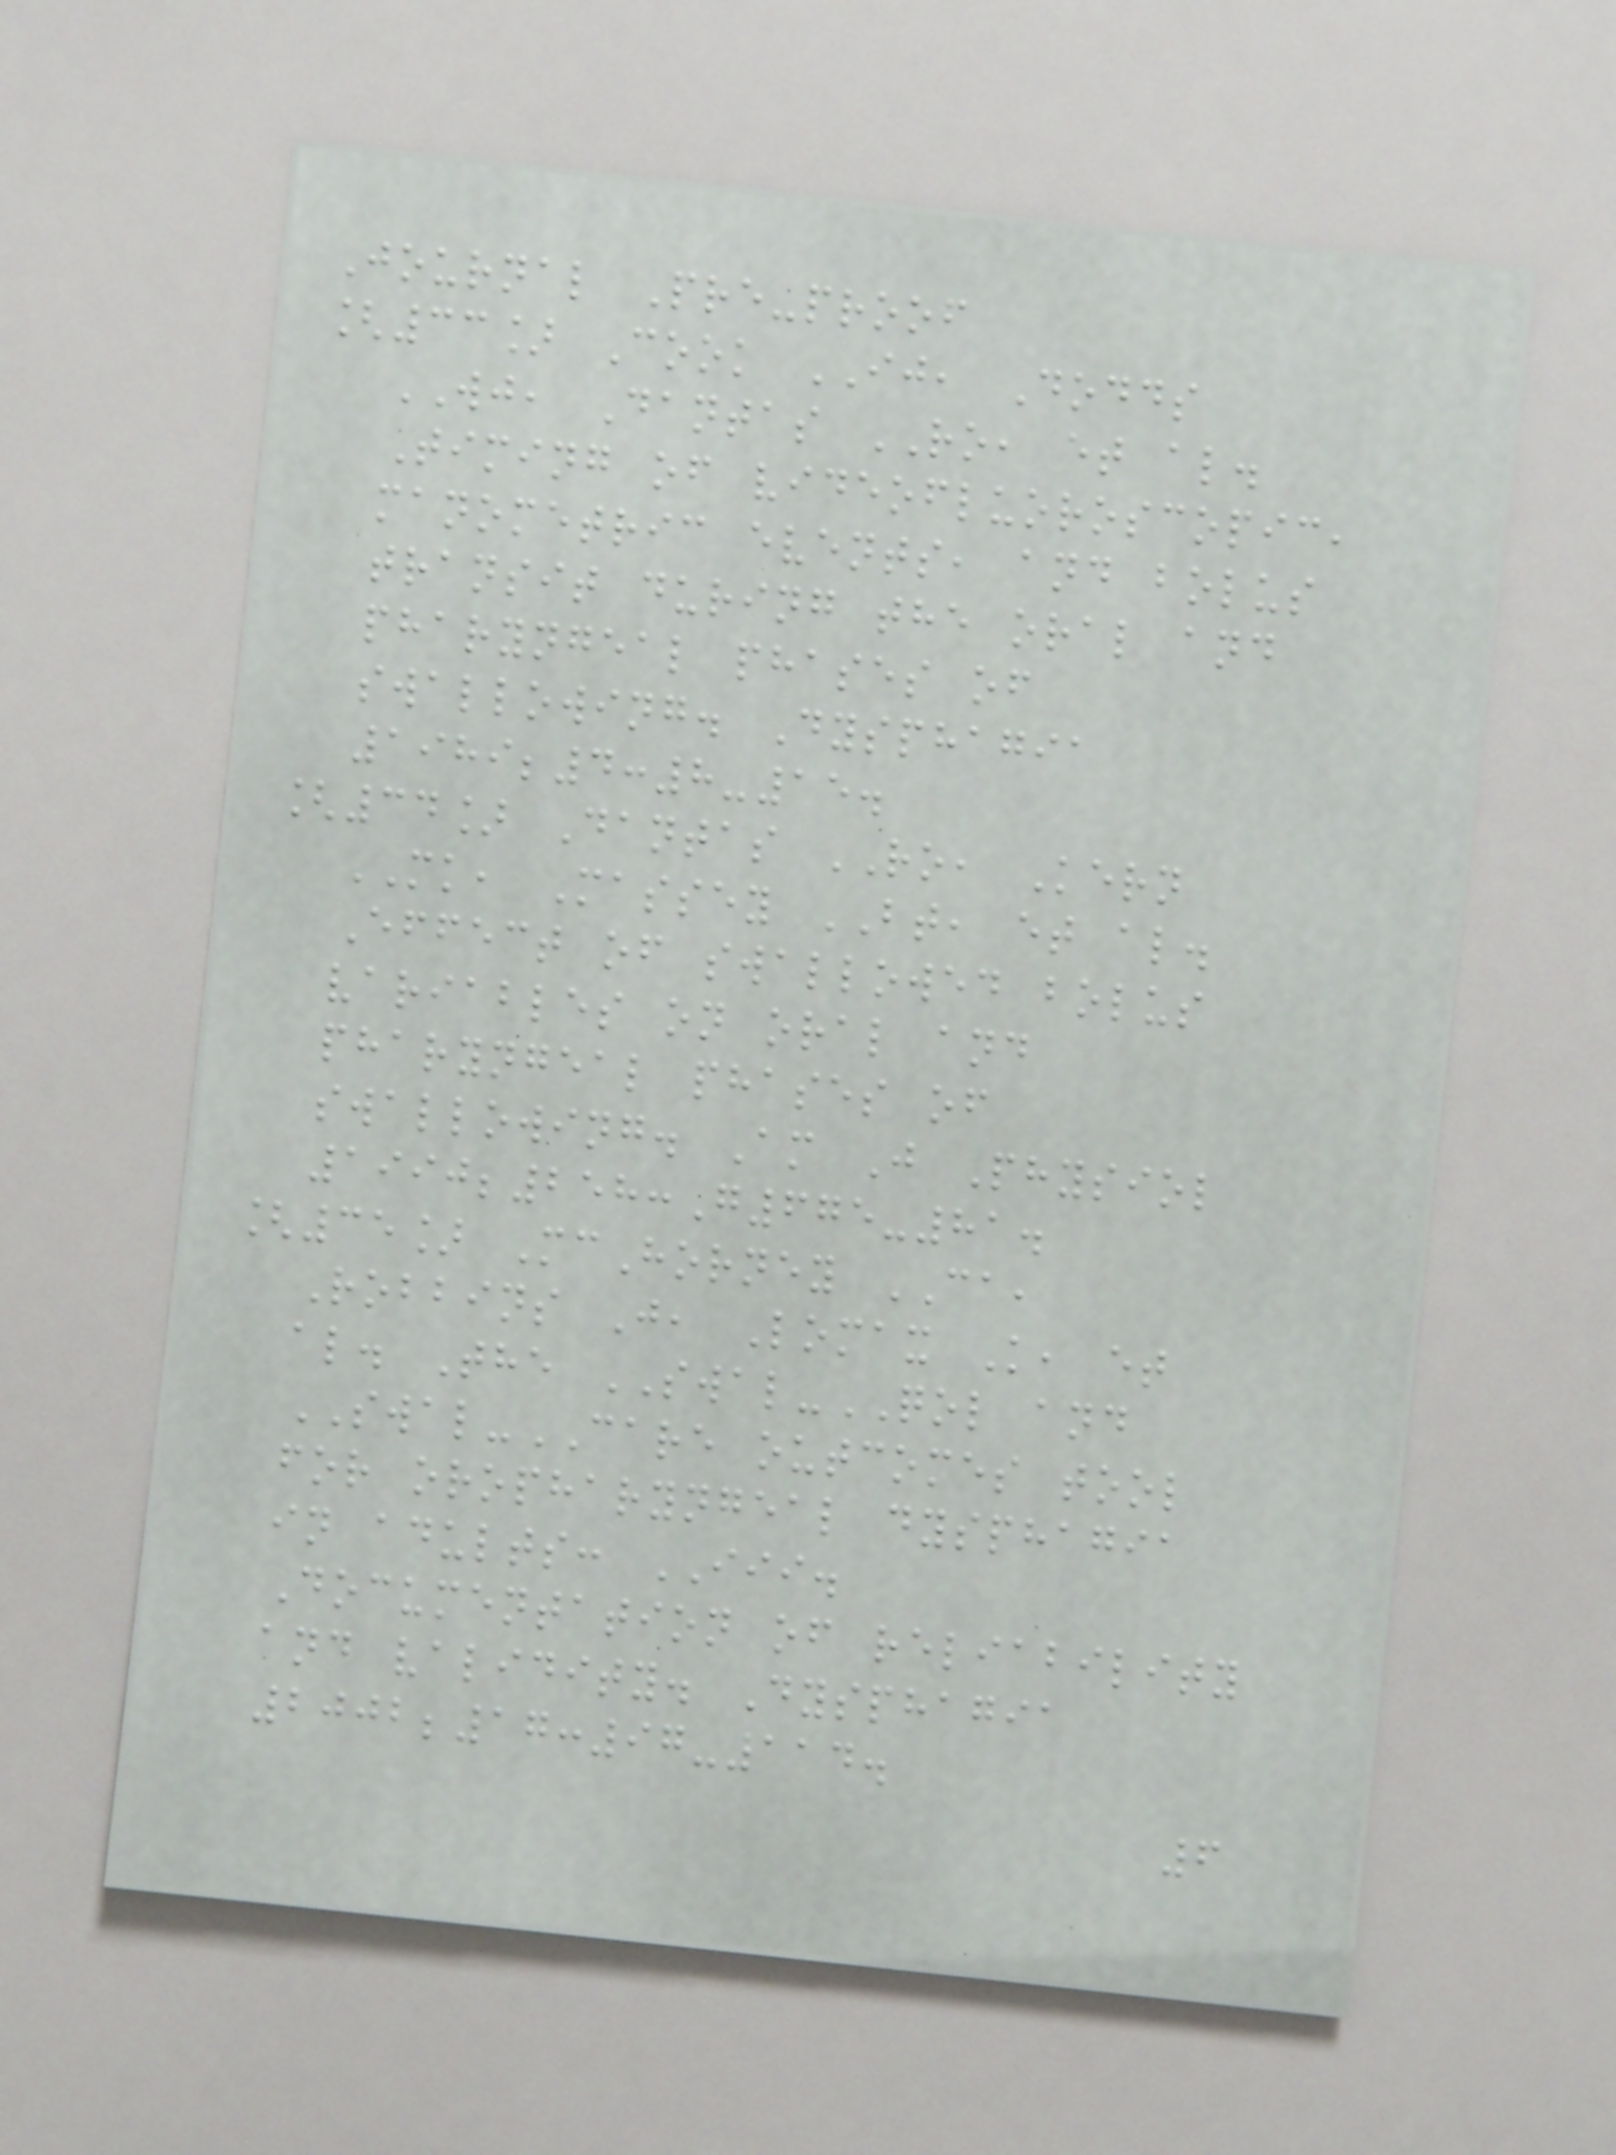Journal Pre-proof
[33] Cook IJ, Dodds
WJ, Dantas RO, et al.
Timing of videofluoroscopic,
manometric events, and bolus
transit during the oral and
pharyngeal phases of
swallowing. Dysphagia
1989;4:8-15.
[34] Dantas RO, Kern
MK, Massey BT, et al.
Effect of swallowed bolus
variables on oral and
pharyngeal phases of
swallowing. Am J Physiol
1990;258:G675-81.
[35] McHorney CA,
Robbins J, Lomax K, et
al. The SWAL-QOL and
SWAL-CARE outcomes tool
for oropharyngeal dysphagia
in adults: III.
Documentation of reliability
and validity. Dysphagia
2002;17:97-114.
6
